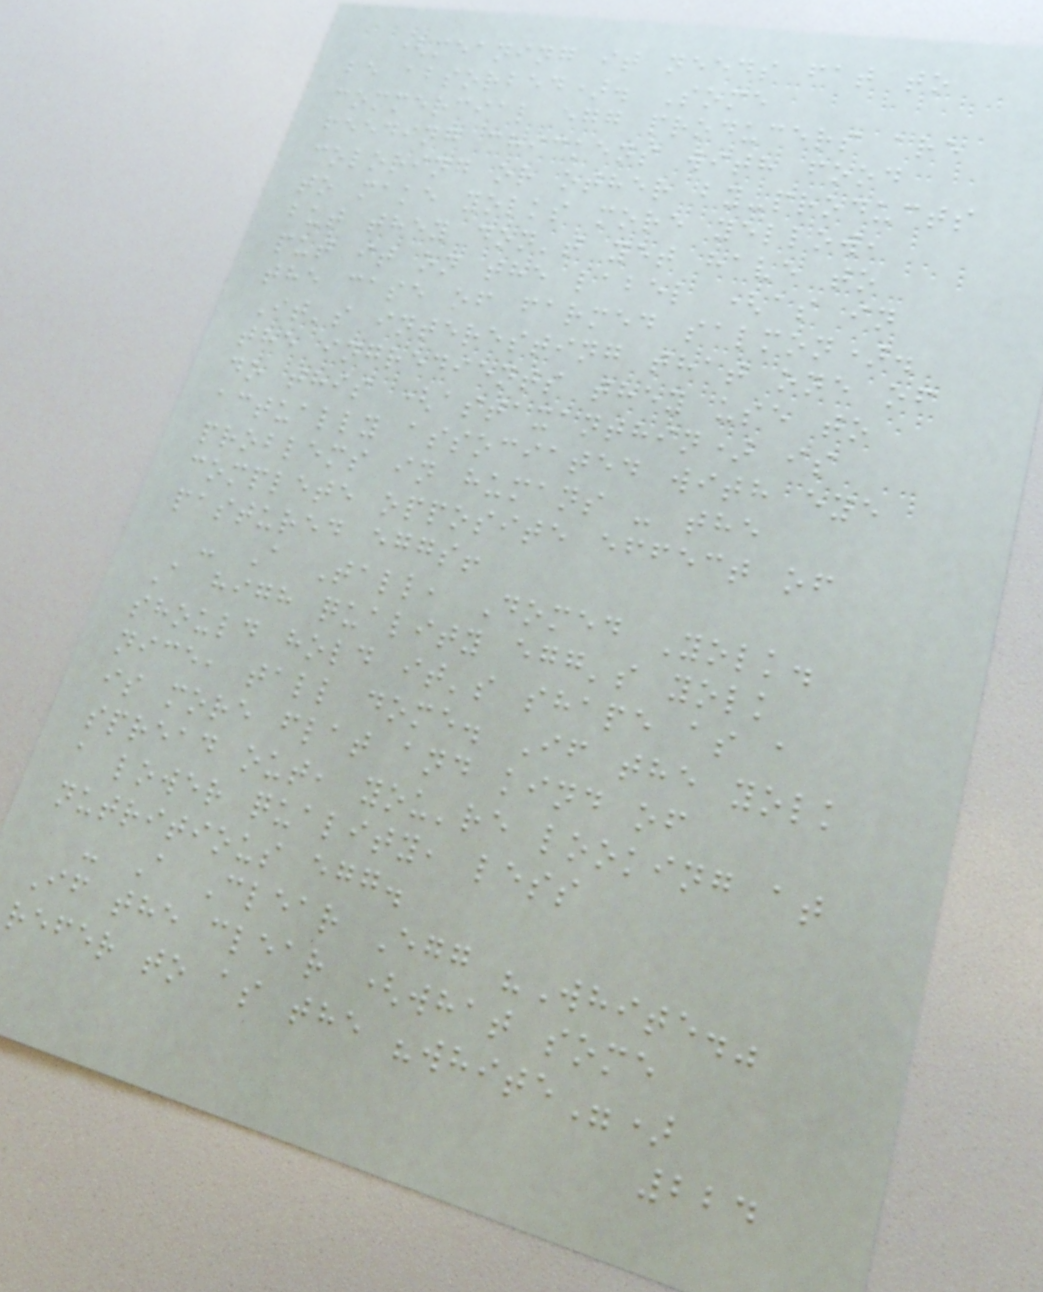(meaning it needs fat to
be absorbed). Some
commercial egg producers are
feeding chickens with food
coloring or other by-products
to make yolks more yellow,
but they don't yet have to
put it on the label (as in
the case of farmed salmon).
It's interesting that one of
the ingredients they use to
do this (astaxanthin) is
actually associated with eye
problems in humans - the
complete opposite effect of
pastured eggs!
- A Tall, Domed Yolk.
A high quality egg's yolk
should hold it's shape as a
nice, tall dome. If the yolk
is more flat and kind of
spread out, you're looking at
a lower quality, less
nutritious egg.
- A Clear Egg "White."
If the clear (what some
refer to as the "white")
224
